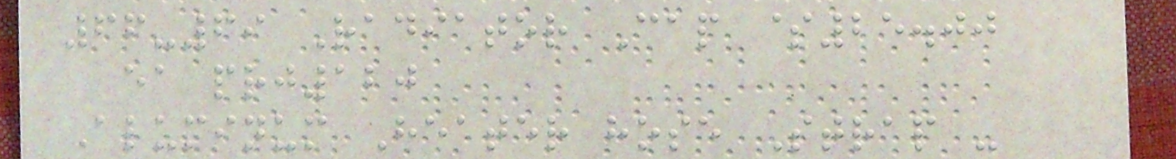66-69 Radiator Cap $25.00
ea prj120
Aluminum Heater hose Strap -
